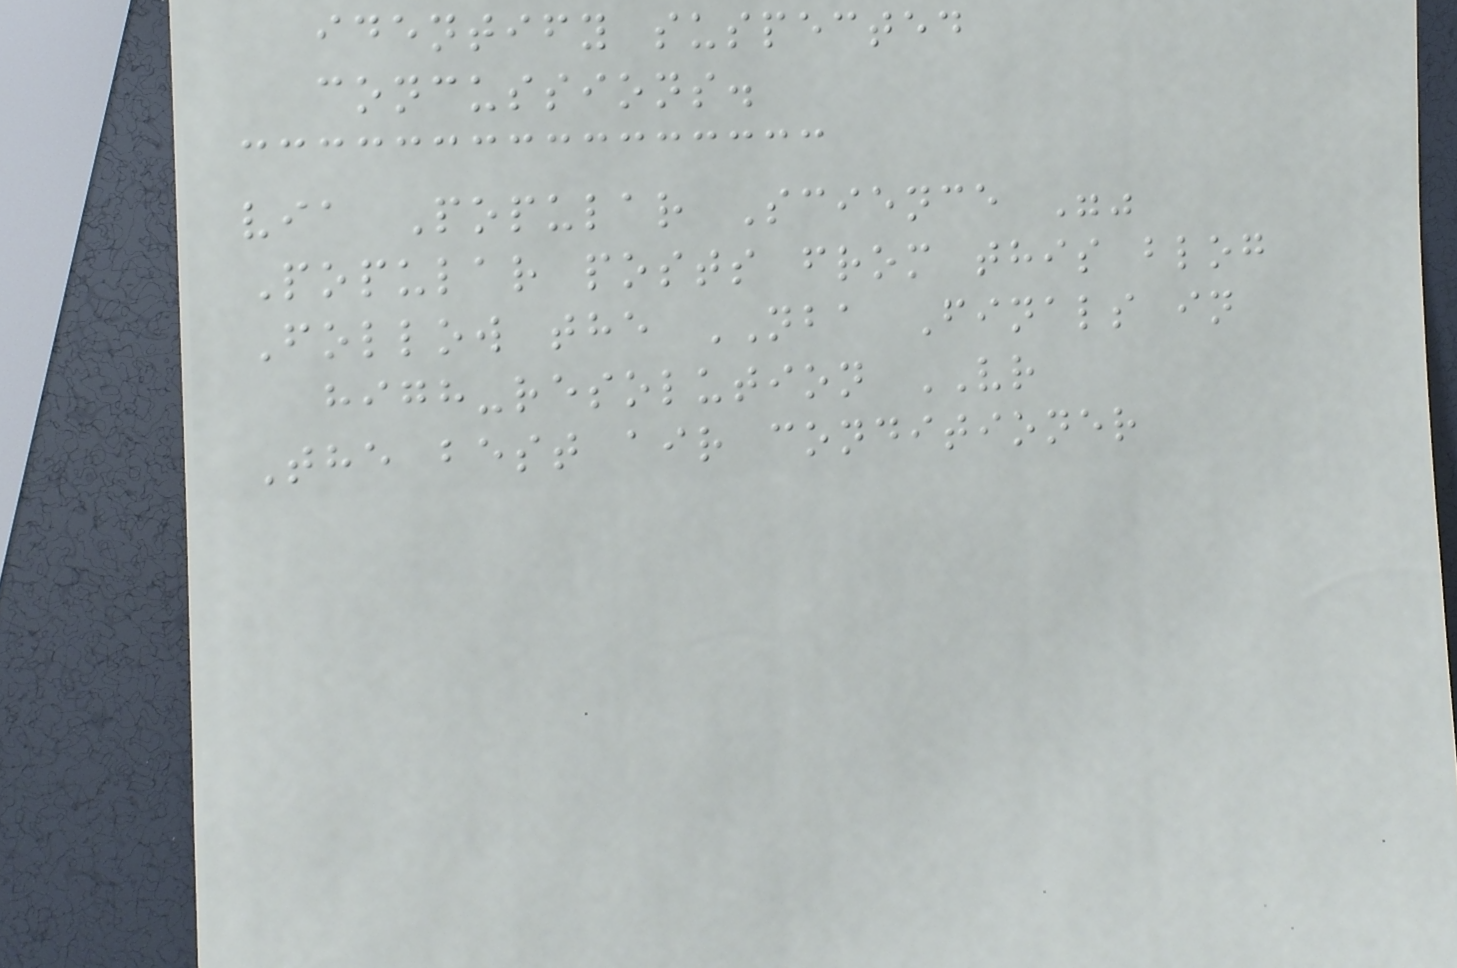identify suspected
concussions.
via Popular Science ""
Popular posts from this blog
Follow the NBA Finals in
high-resolution VR
The best air conditioner
